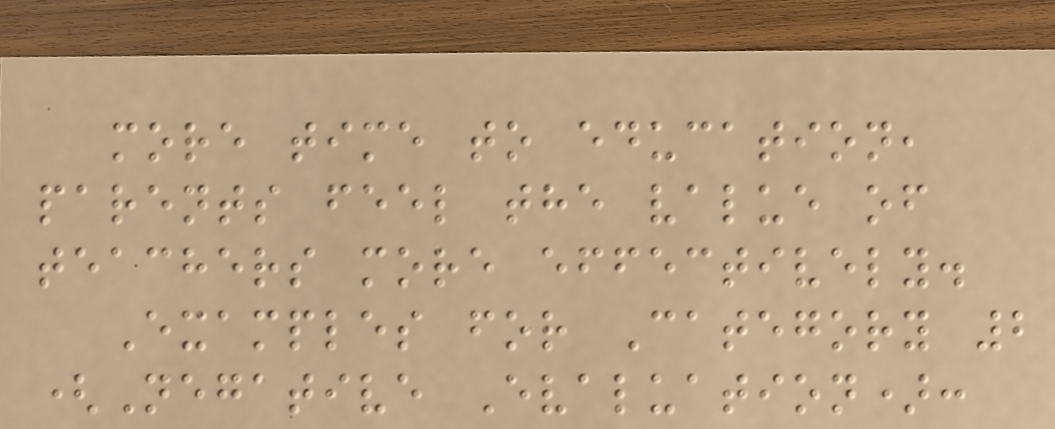more time to education,
parents feel the value of
teachers more effectively.
Examples for Category 2
(Negative Evaluation):
